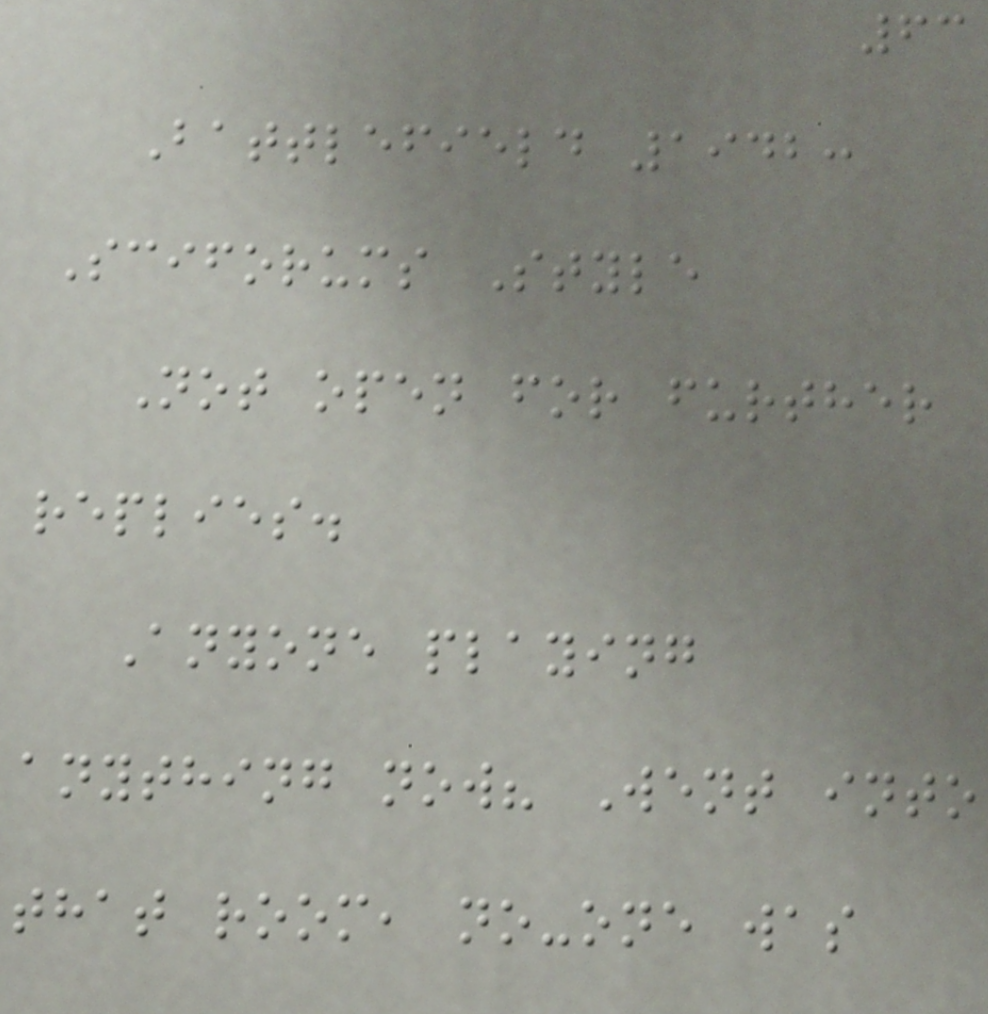63
Battlefield 1942:
Sciforums Style
Not open for further
replies.
Anyone playing
anything now? Went into
that room, no-one was
